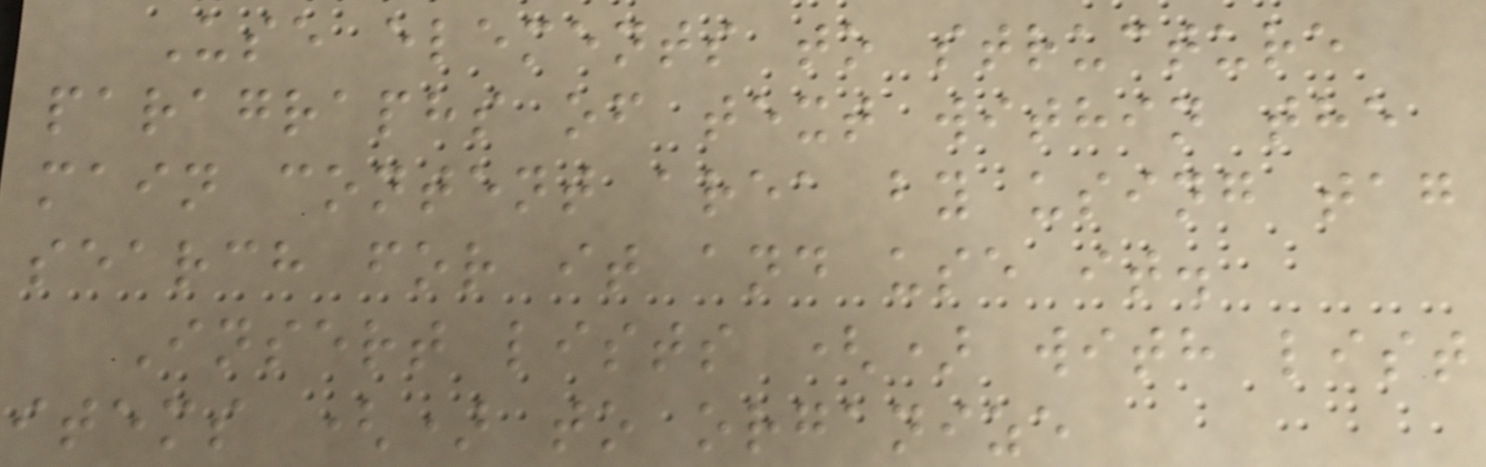Use elements to structure
paragraphs of text within the
main content area by using tag
search for it and use it.
Insert lists () with list
items () to organize
